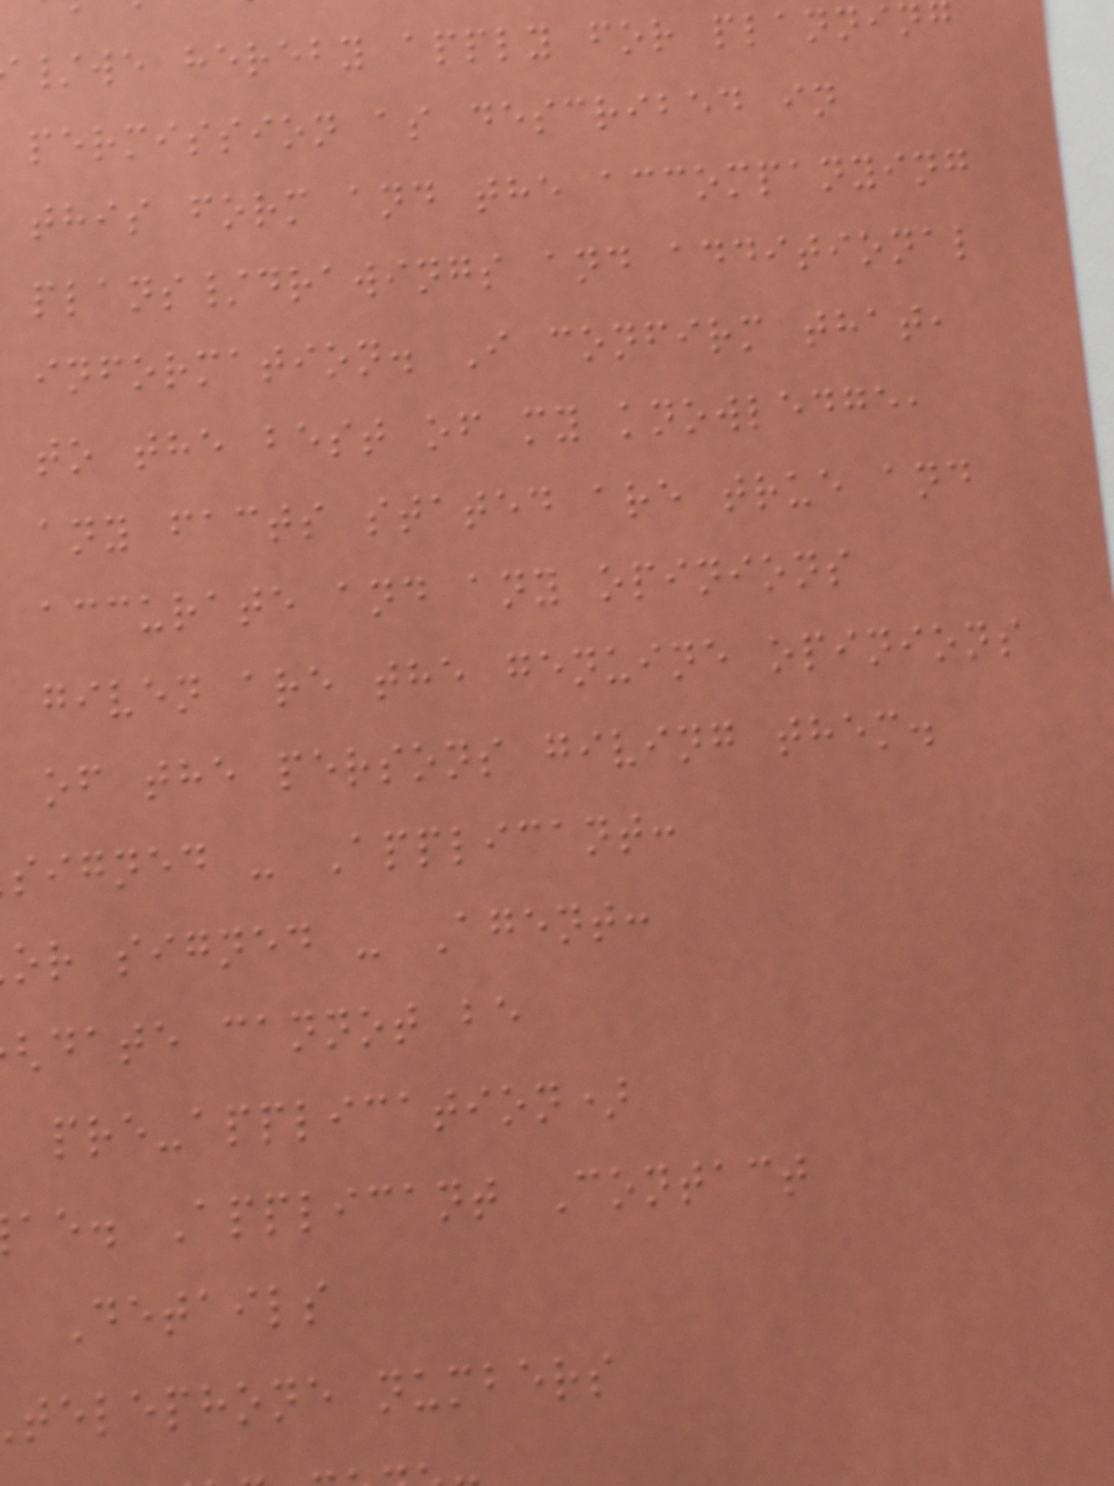/we hereby apply for plannin
permission as described in
this form and the accompanying
plans/drawings and additional
information. I confirm that,
to the best of my knowledge,
any facts stated are true and
accurate and any opinions
given are the genuine opinions
of the persons giving them.
signed - Applicant:
or signed - Agent:
date cannot be
pre-application)
ae. Applicant Contact
Details
telephone numbers
